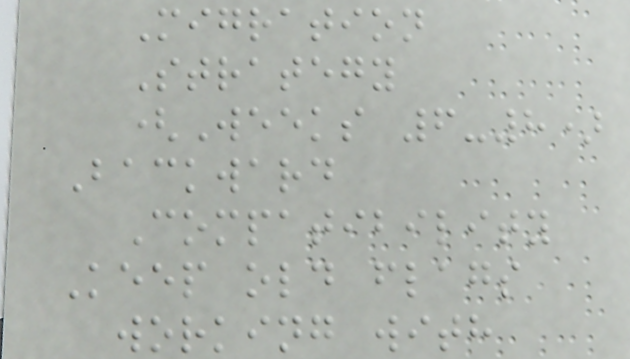Migration
Strategy
(Weeks 6-8)
Backward
Compatibility
Keep old flags
working with
